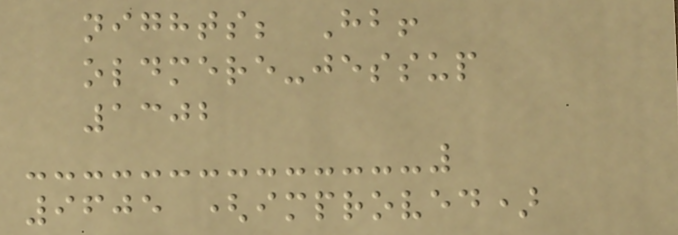nights; Hb!
oldmere-jessup
1302
9605 (improved)
